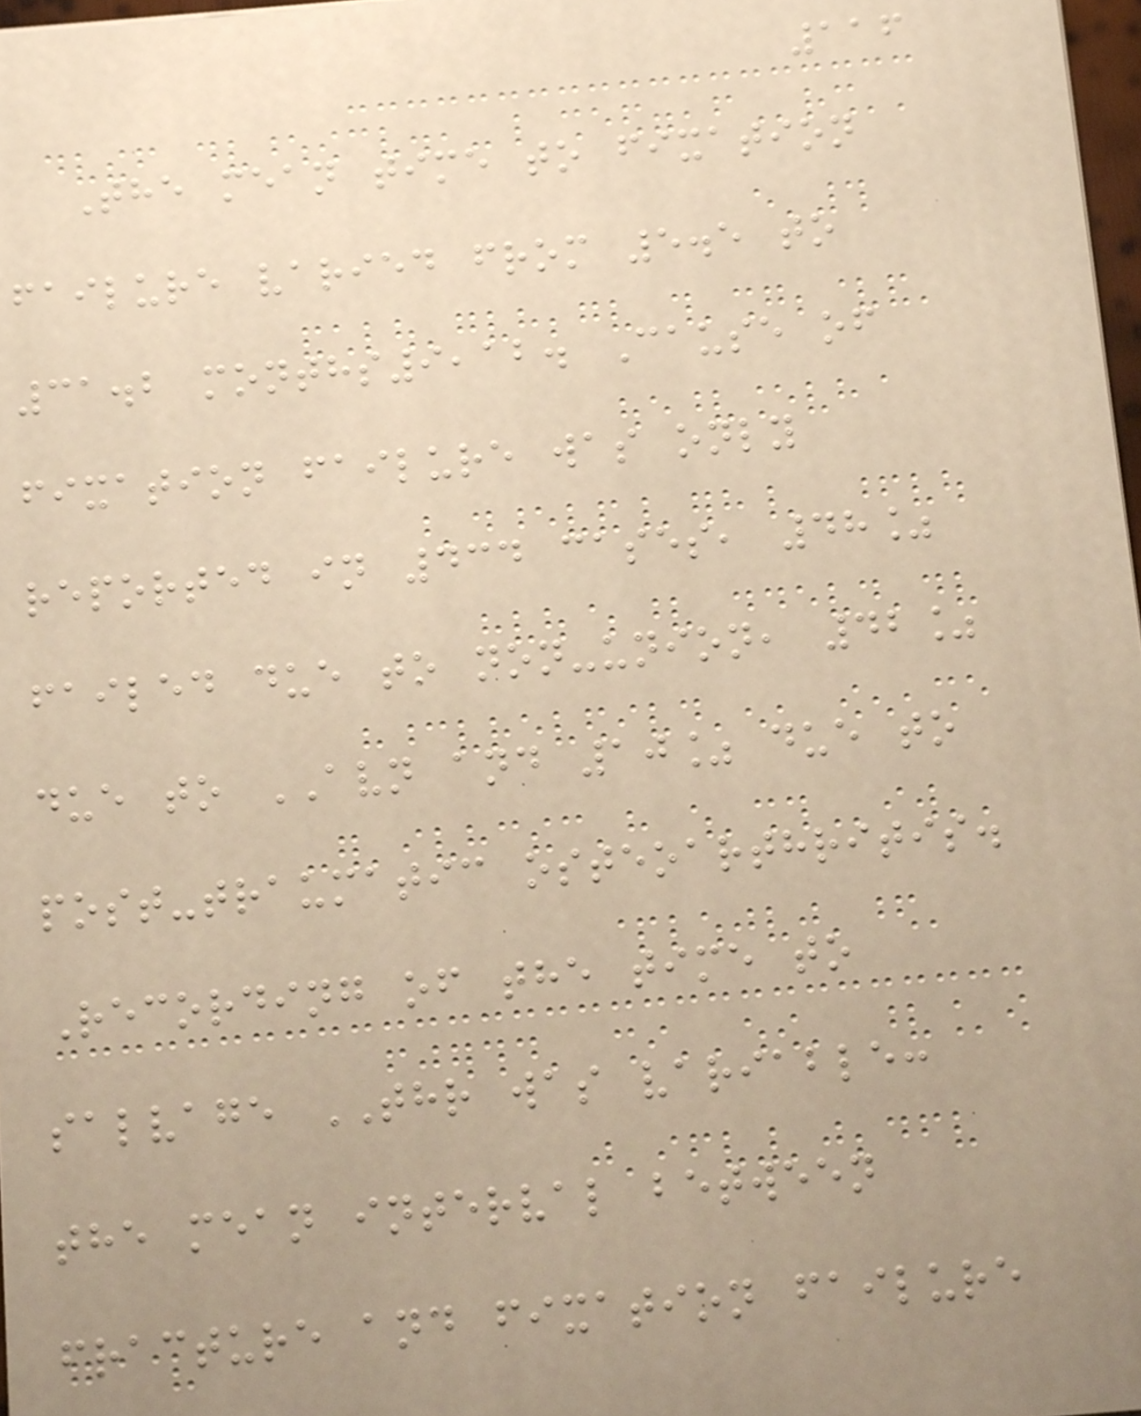116
The mean time to fixation
failure varied from 5.5 to
31.2 months9,12. Cause of
fixation failure was only
reported in 434 cases, 48%
failed due to non-union, 42%
due to AVN and 10% due to
post-traumatic osteoarthritis.
Recording of the time to
salvage THR was variable:
the mean interval between
fracture and fixation failure
